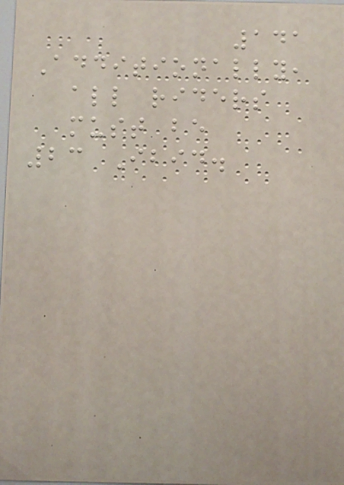141
Additionally,
all riders
must be
23 Ibid.
